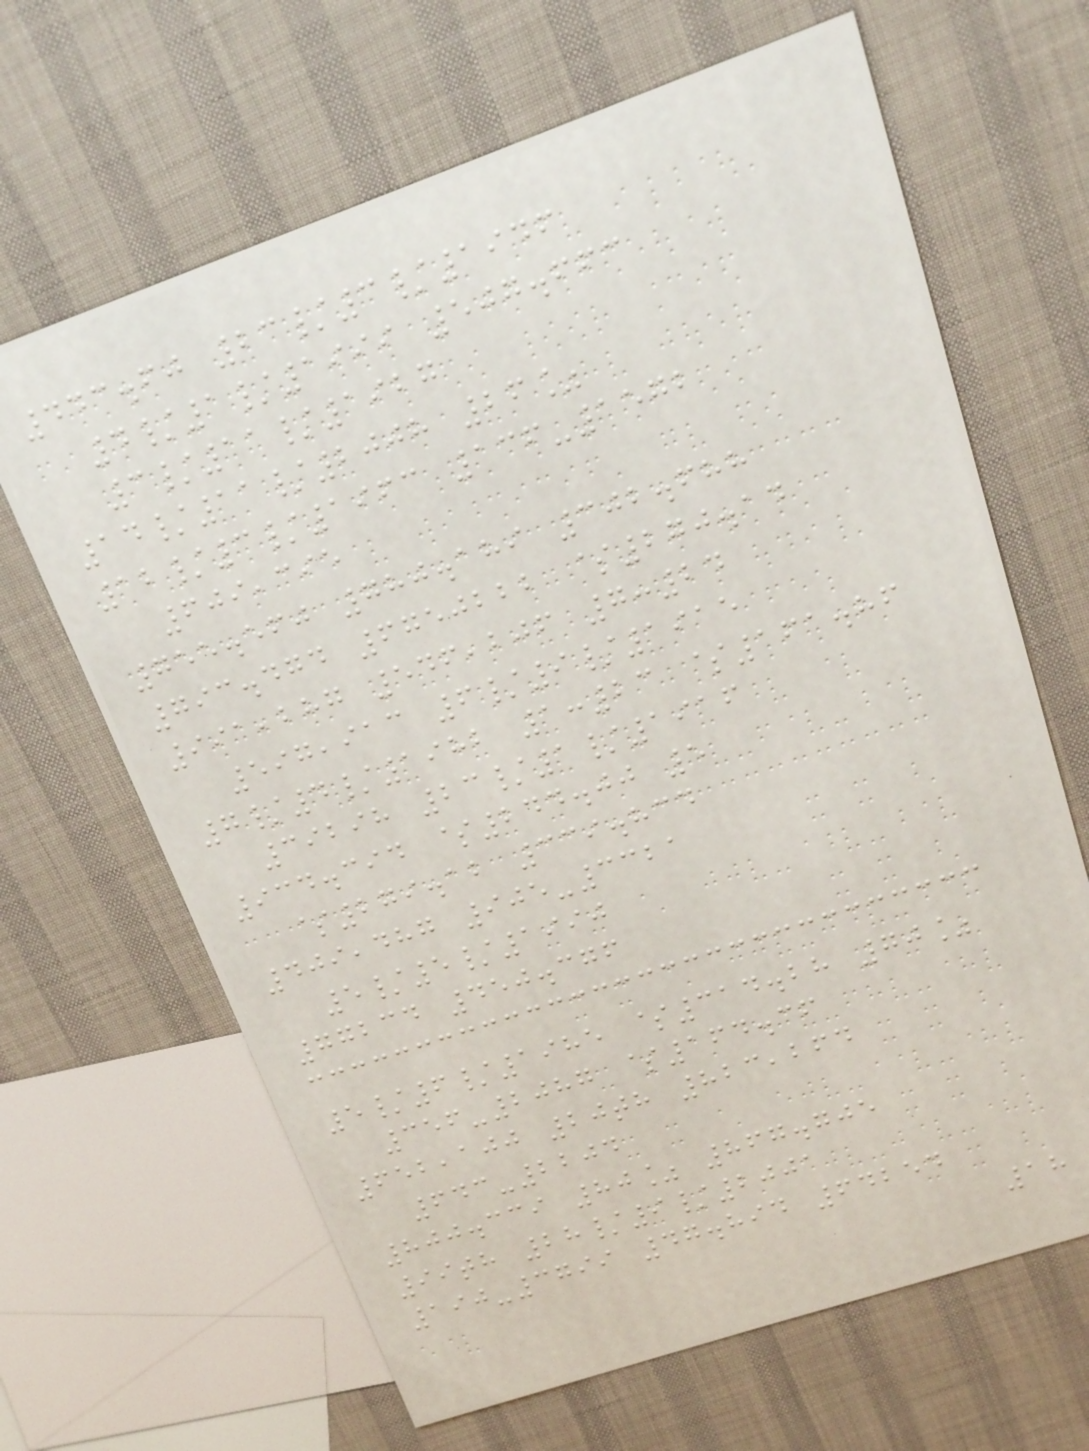443.60 23/3/1946
4/1/1999 507.663
3/11/1927
14/11/2008 26%
12/3/1963 136-1572
609,395
755.560 780.189 302.688
793.474 6750222 $270.14
991,287 546,206 7:24
597,913 6/9/1915
7/4/1982 1:23 $161.86
39298 23/1/1916
934.394 $244.00 5
$279.12 339.834
409,487 905-3321
5/5/1990
77234 450.376
5/6/1985 $314.28 70%
356-2087 $164.36
652,100 20th 823,264
643-2204
800.339 80% 867.705
99th 28/9/2001
190-3799 47.894 64254
18
